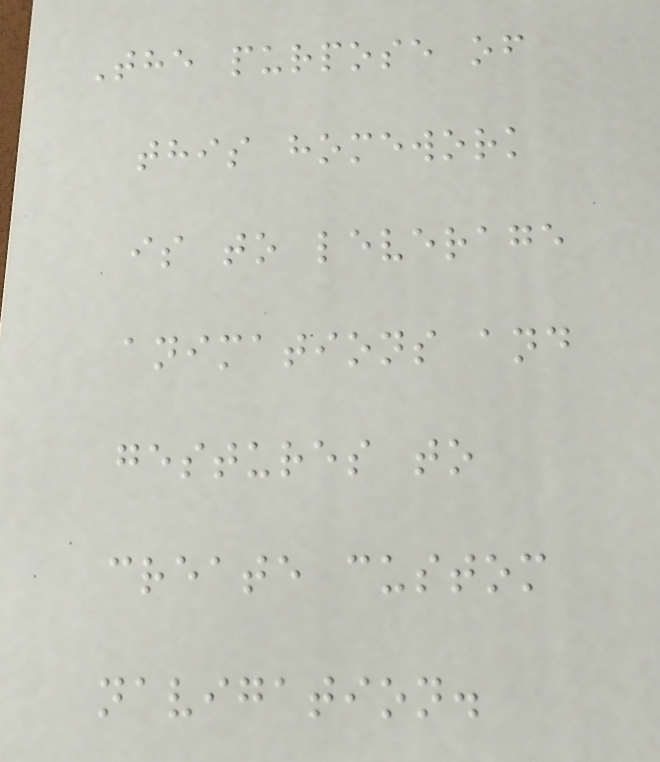The purpose of
this homework
is to leverage
animations and
gestures to
create custom
navigation.
